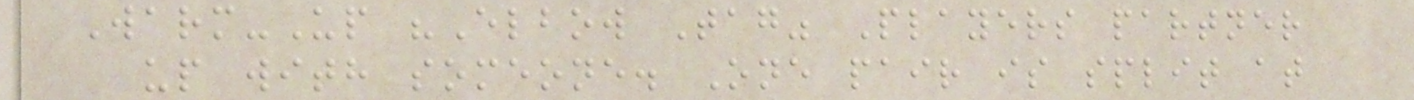Warm-Up "Elbow Tag" Players partner
up with someone. One pair is split at
